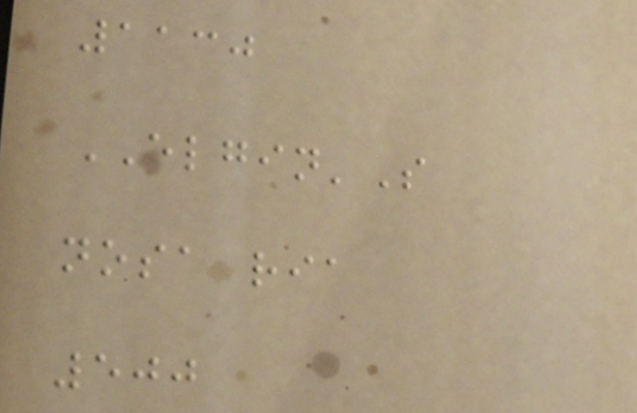1130
ELGIN'S
nosa ria
500
